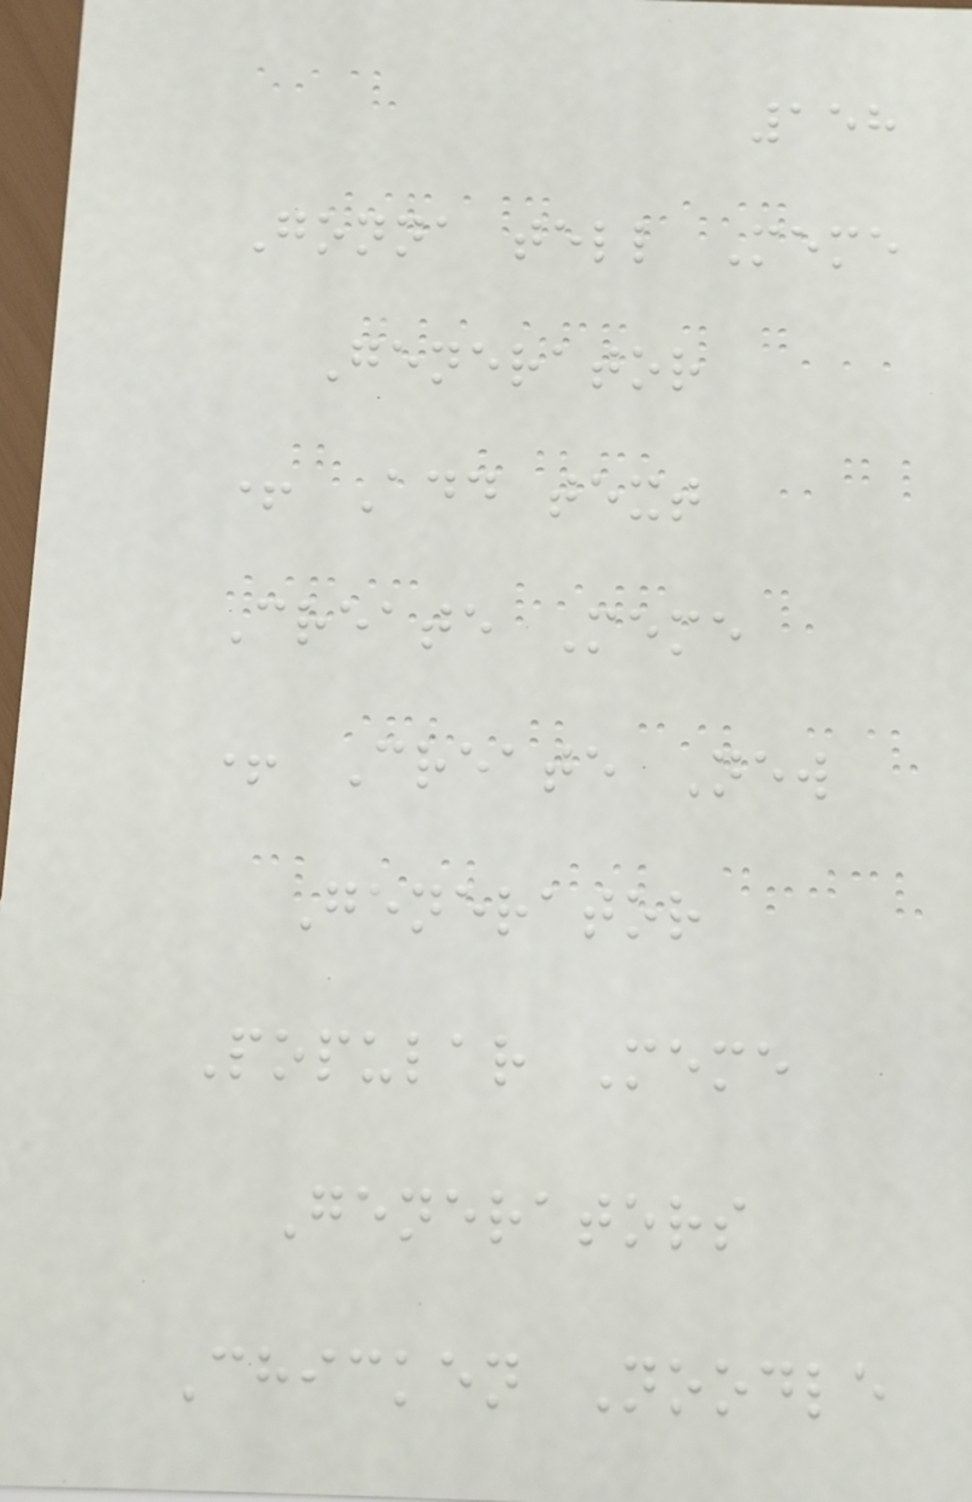158
Gonna tell Meme
Generator
+ Add text
Create Meme
+ Create New
Generator
Popular Meme
Generators
Chicken Noodle
